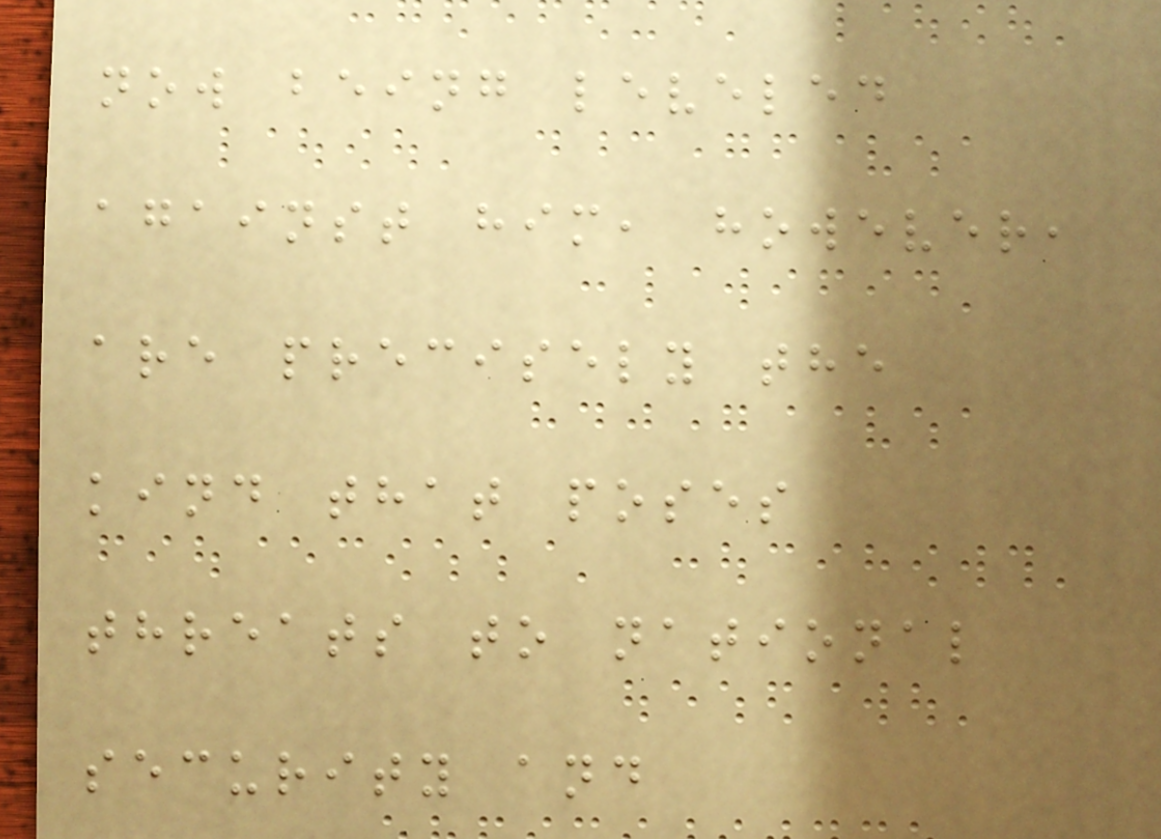now being leveled
against him, however,
are precisely the
kind that poses
threats to national
security and
